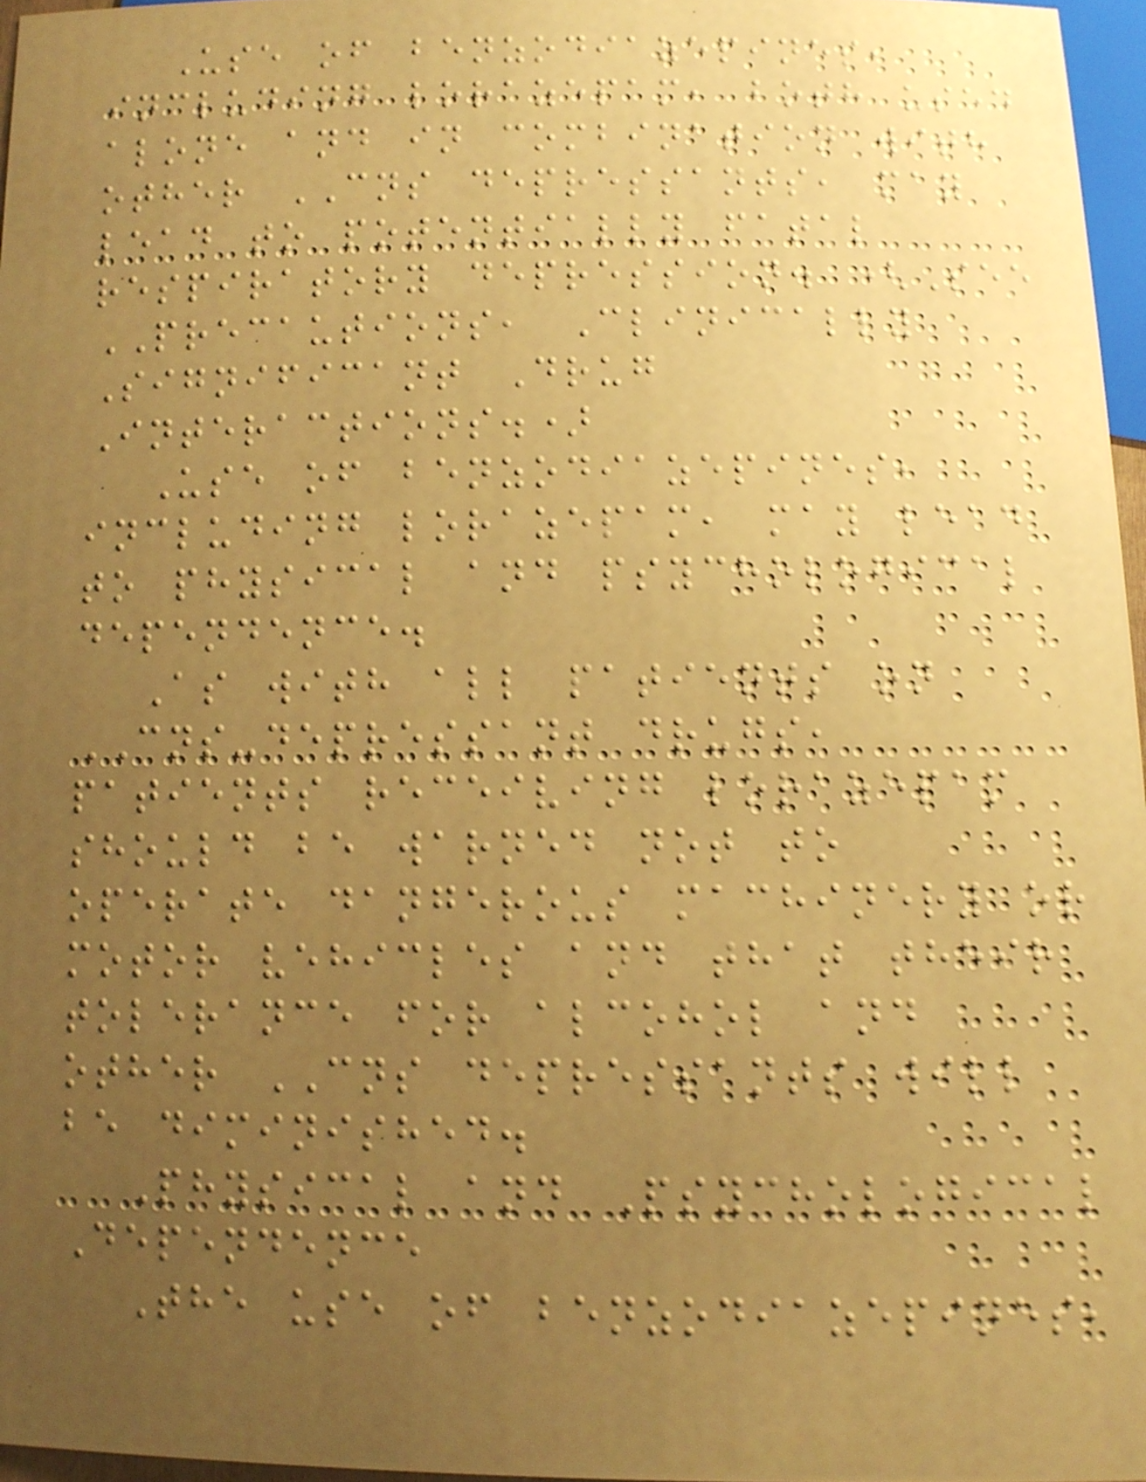Use of benzodiazepines,
including lorazepam, both used
alone and in combination with
other CNS depressants, may
lead to potentially fatal
respiratory depression. (See
PRECAUTIONS, Clinically
Significant Drug
Interactions.)
Use of benzodiazepines,
including lorazepam, may lead
to physical and psychological
dependence.
As with all patients on
CNS-depressant drugs,
patients receiving lorazepam
should be warned not to
operate dangerous machinery or
motor vehicles and that their
tolerance for alcohol and
other CNS depressants will
be diminished.
Physical and Psychological
Dependence
The use of benzodiazepines,
